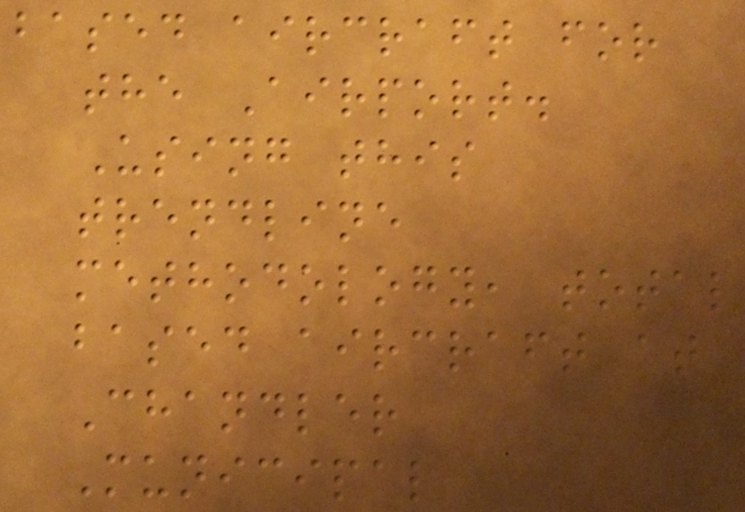based aircraft for
the Airport.
Using this
trendline
methodology, total
based aircraft at
Chandler
Municipal
